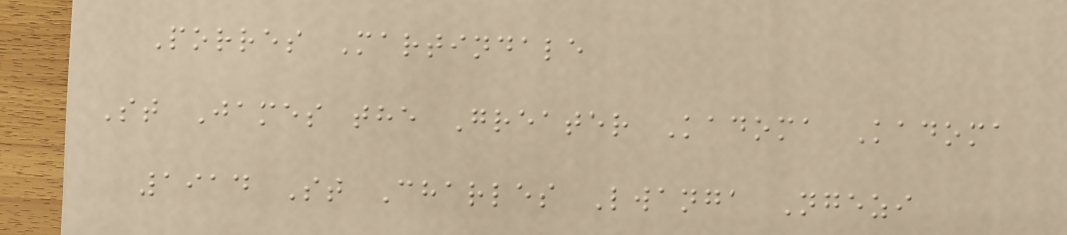Porres Martindale
St James the Greater Kadoma Kadoma
1914 St Charles Lwanga Ngezi
